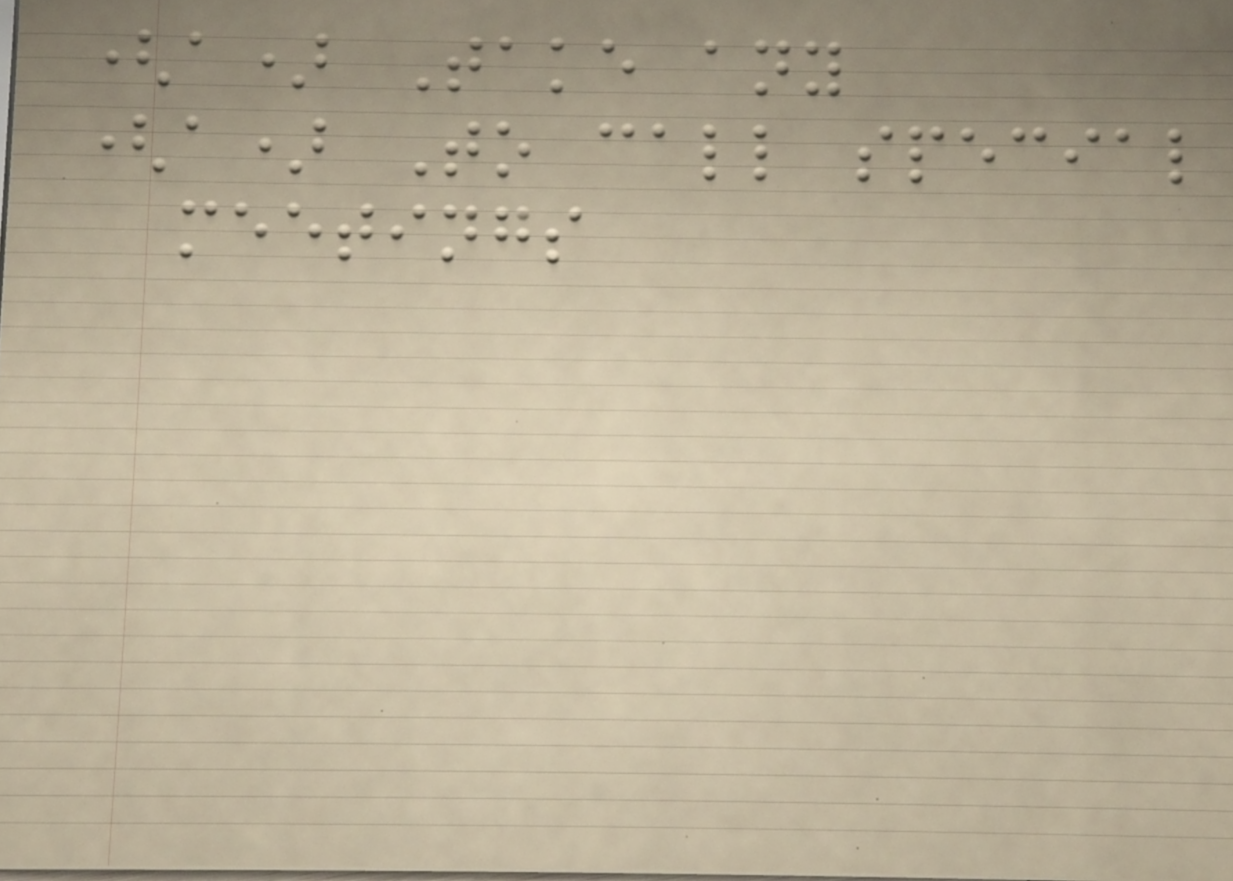(a) Take any
(a) To call special
meetings
